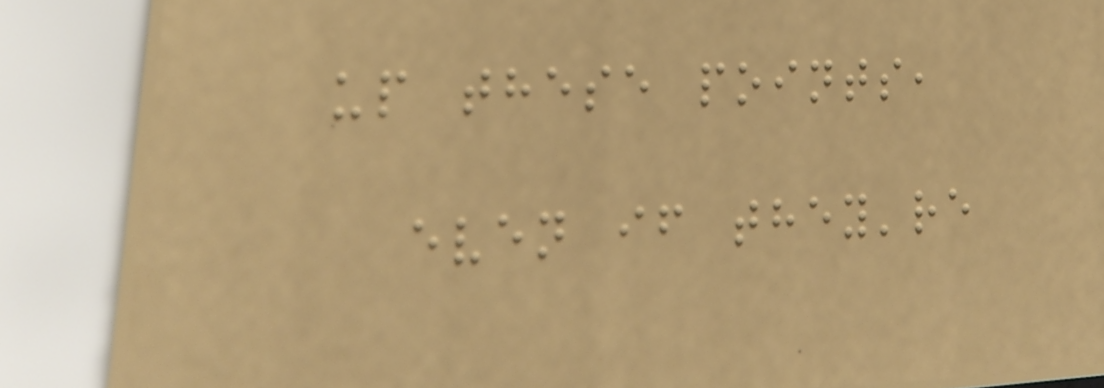up these points,
even if they're
